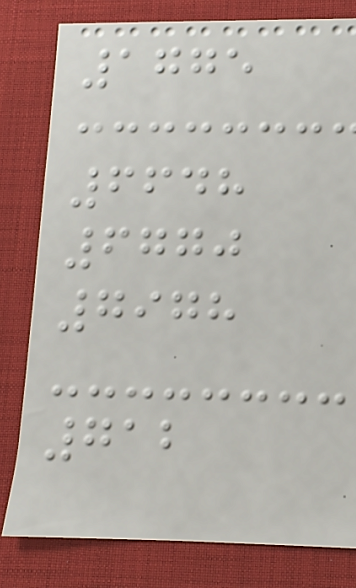1775
6648
6770
7978
712
